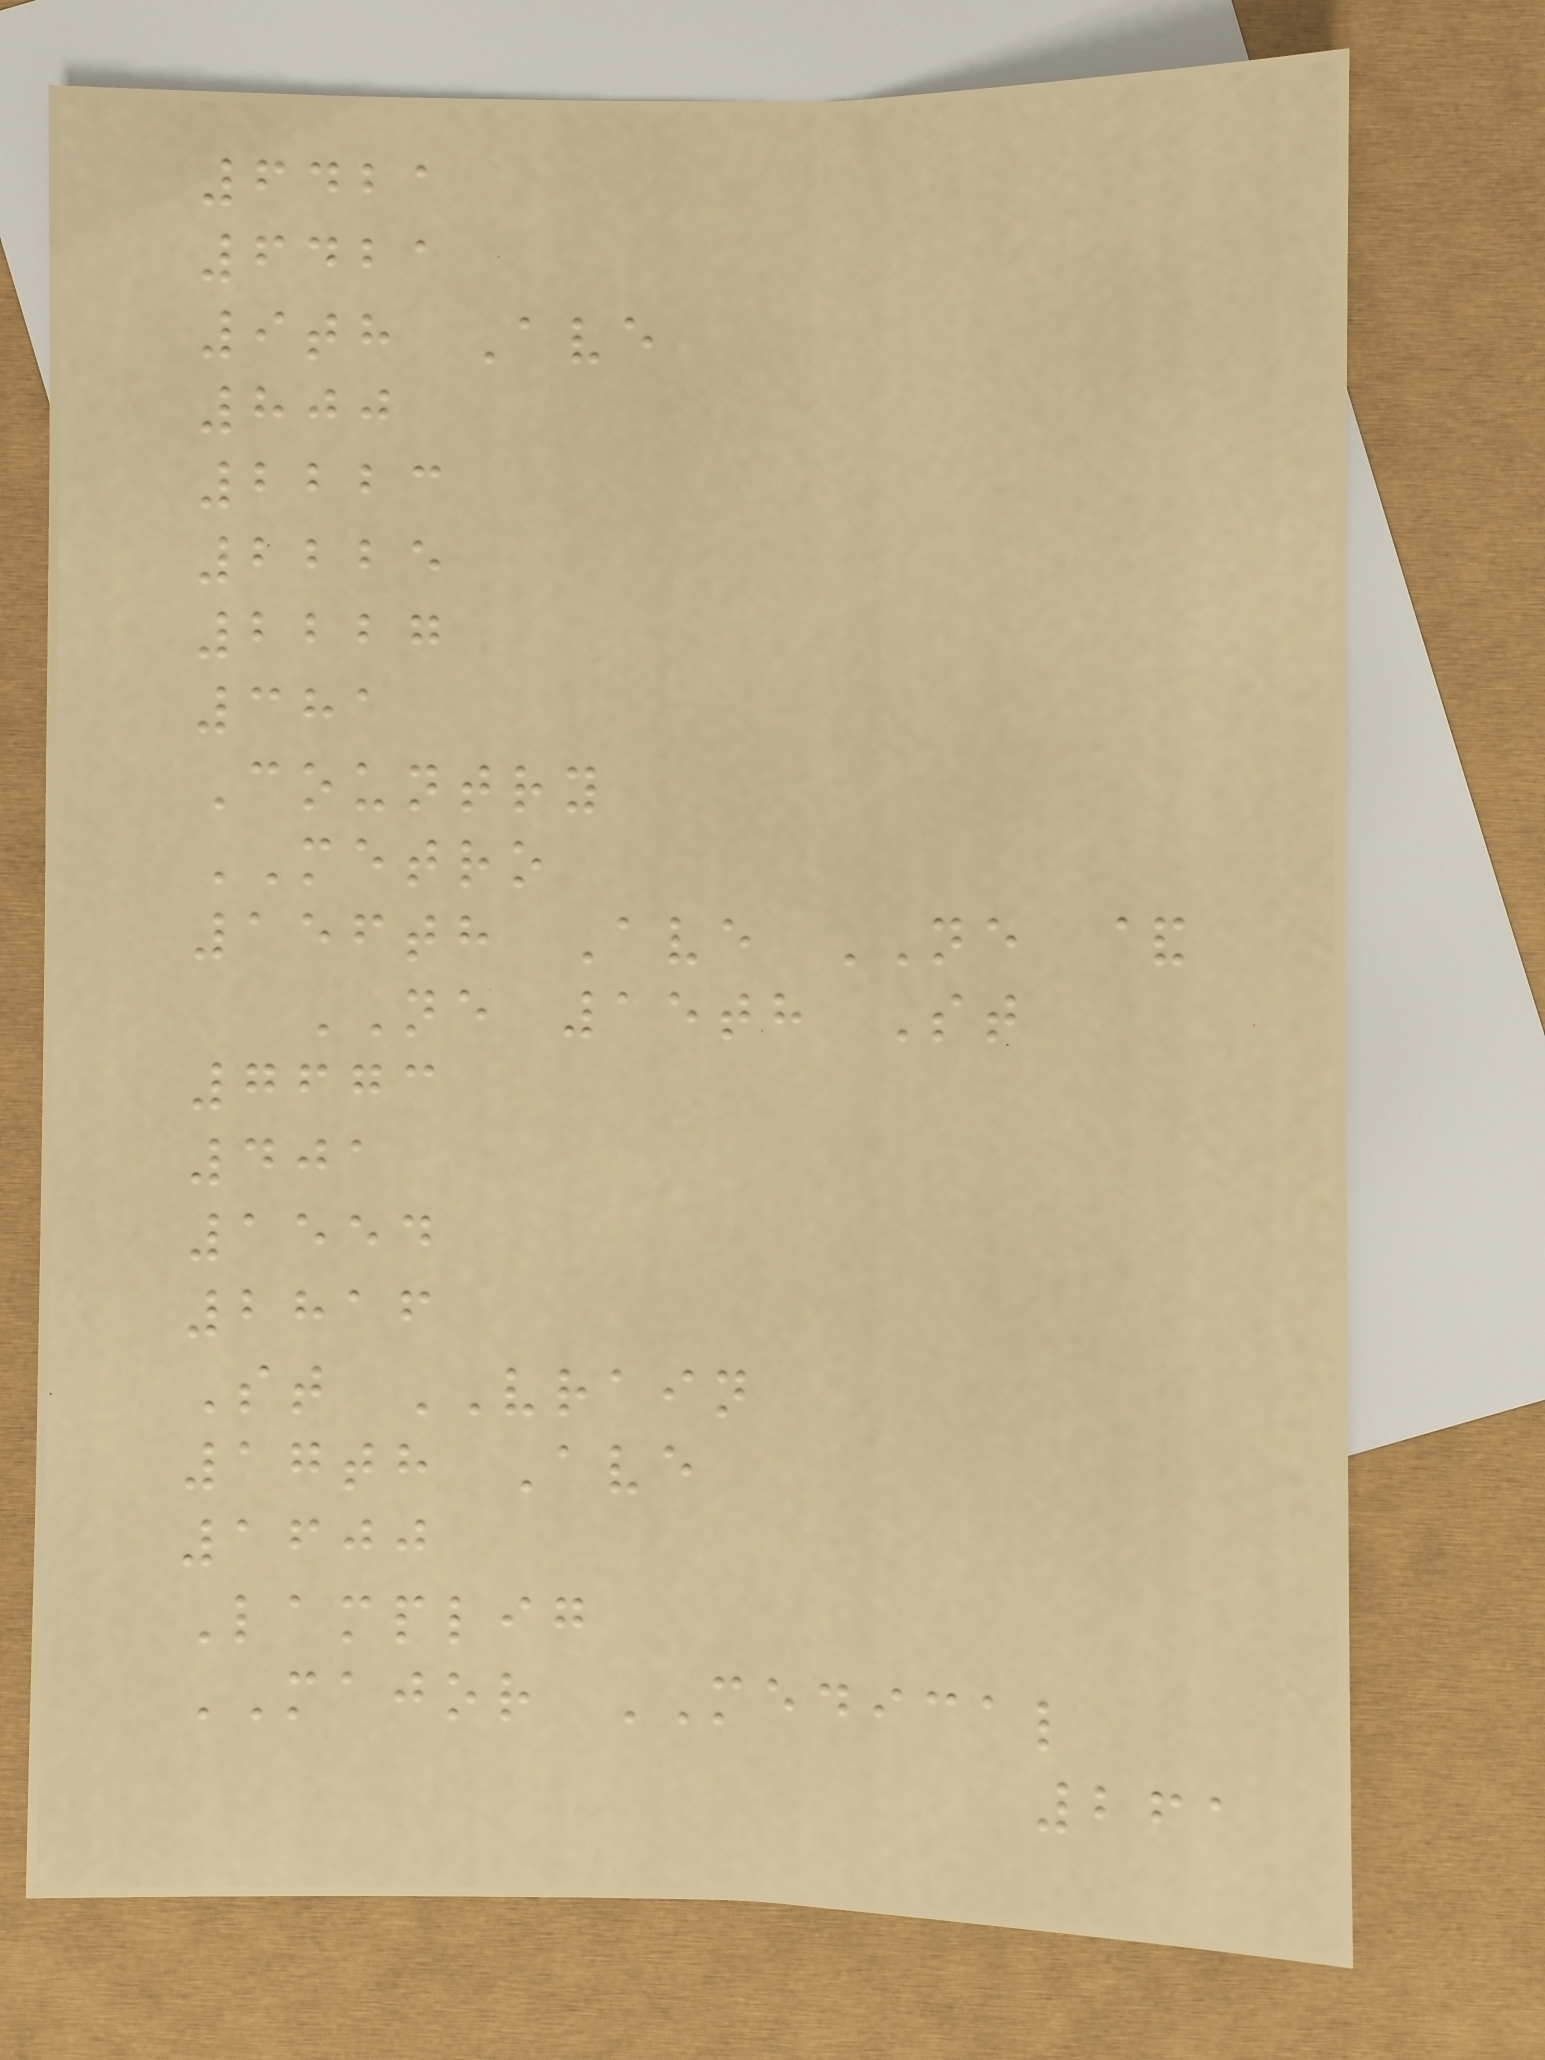6421
6421
9th Ave
800
2223
2225
2227
381
Country
METRO
156th Ave NE &
NE 15th St
7673
401
1554
2816
St VRAIN
17th Ave
1600
Lamplig
MAJOR MEDICAL
261
